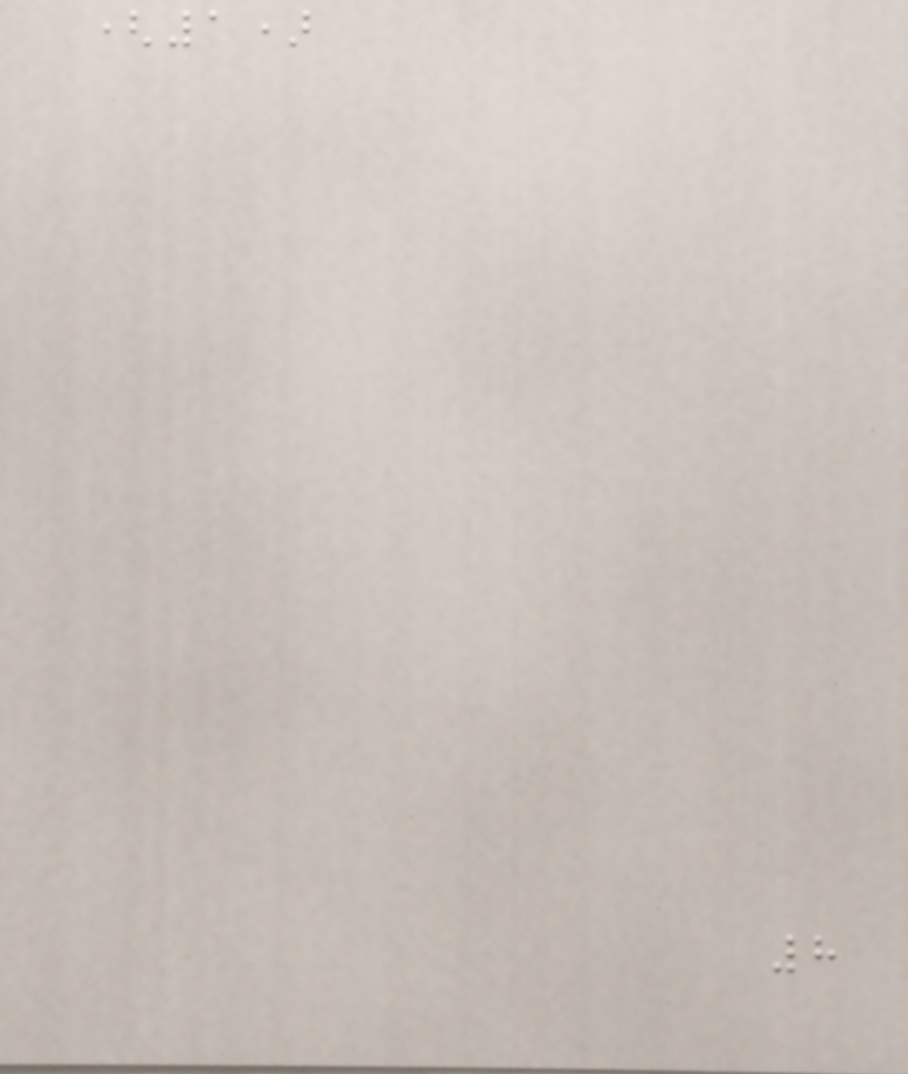(1)
8
